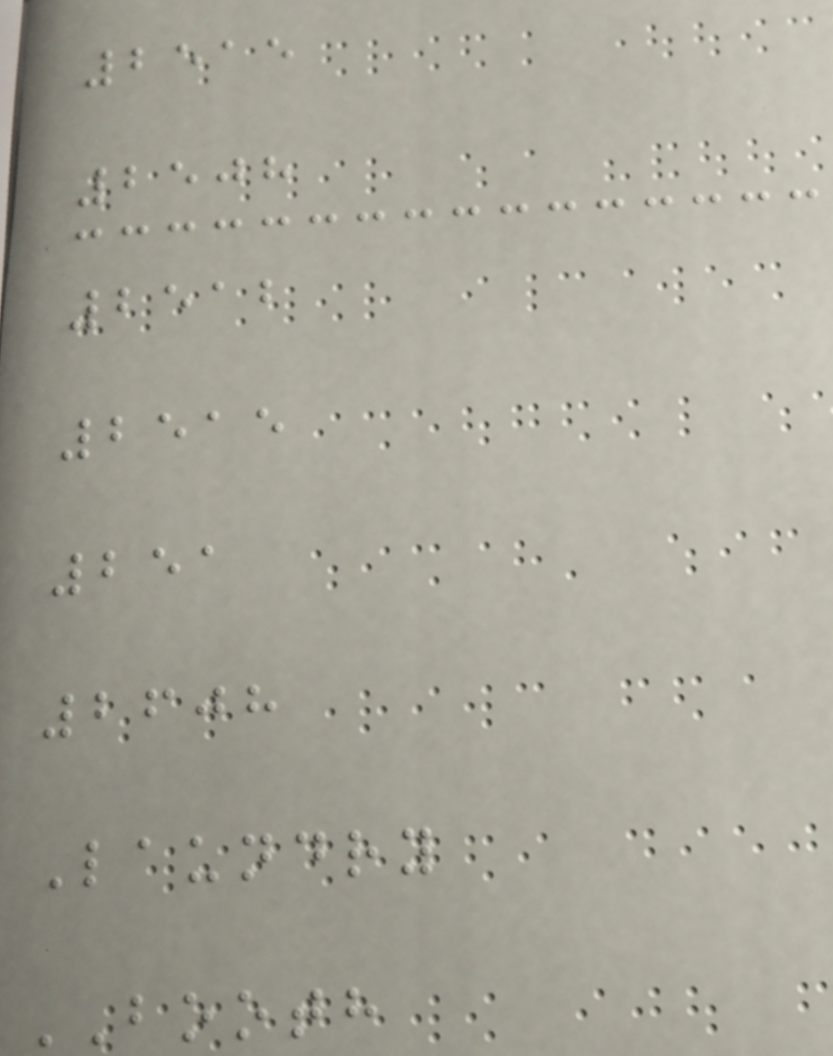2515
2508
2512
2515
251
2608
Laundry
BOOTH
